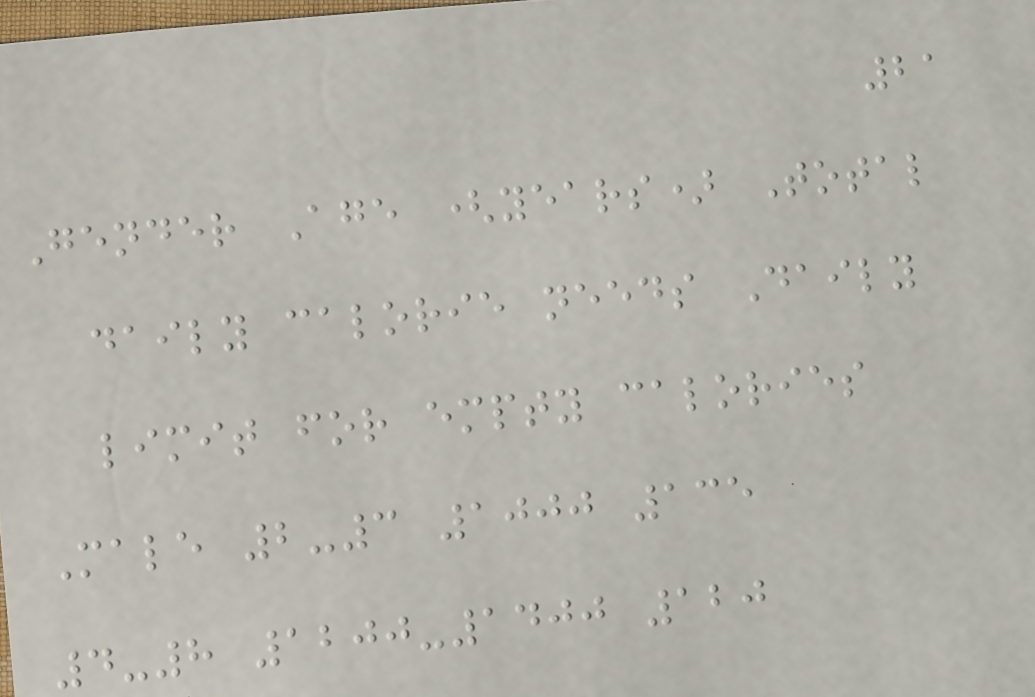21
Gender Age (years) Total
daily calorie needs Daily
limit for empty calories
Male 2-3 1000 135
4-8 1200-1400 120
